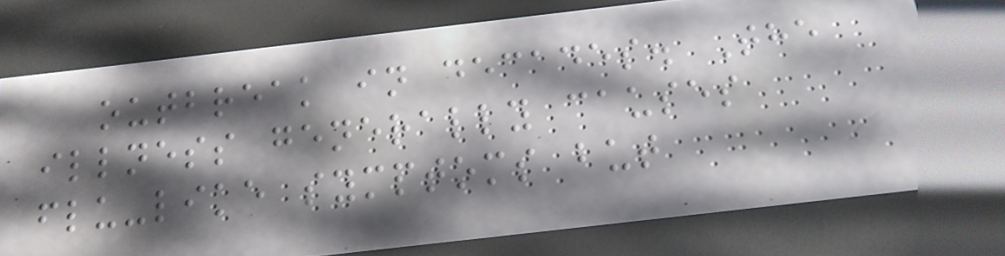outbreak in decades. The
illness generally causes
flu-like symptoms but
